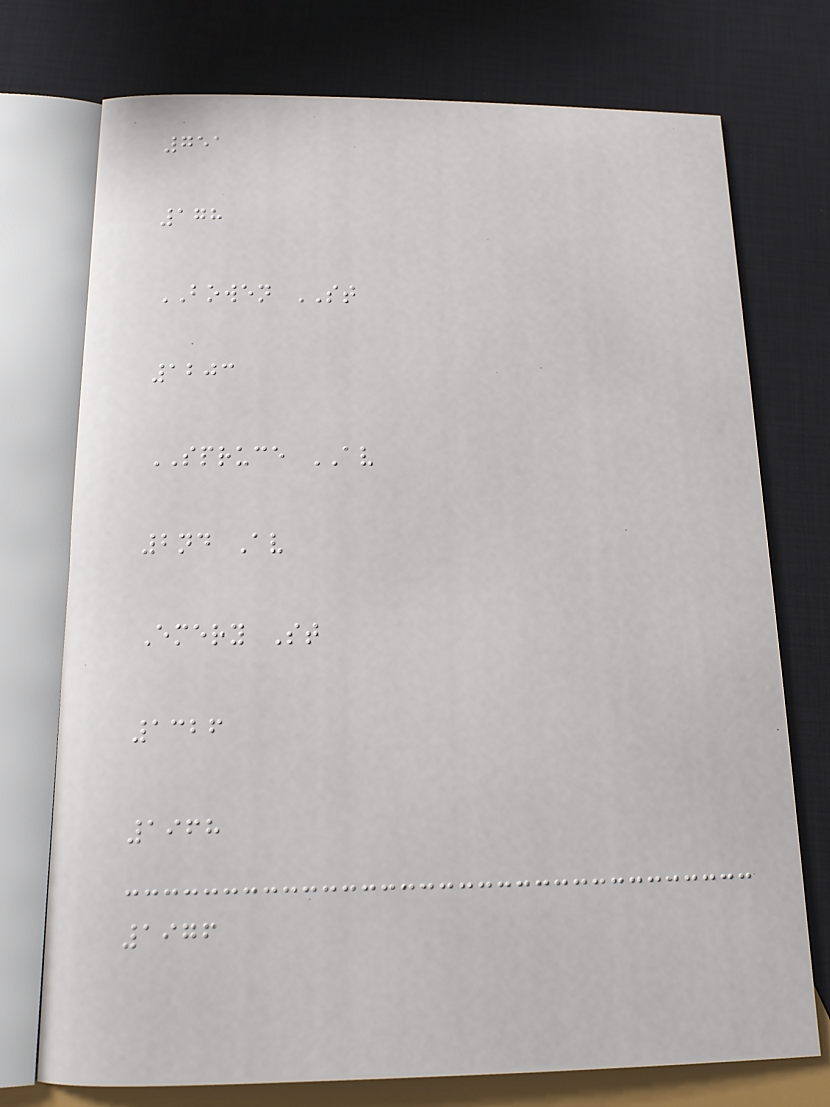751
178
BOWEN ST
1203
SPRUCE AV
2nd Av
Emery St
1326
1968
1976
